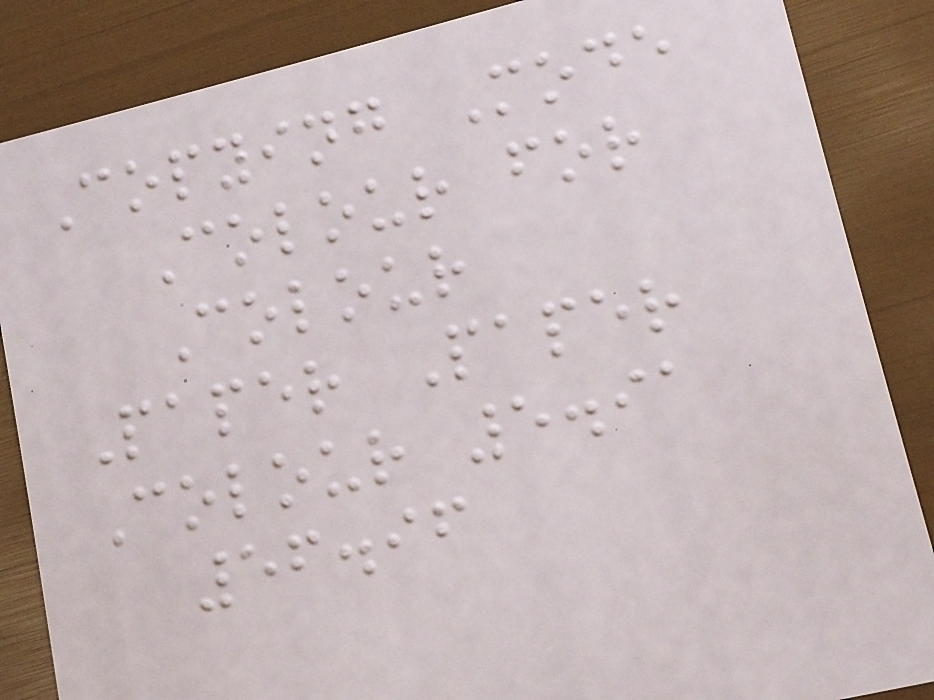Copying Mode
Colour for
Colour
Paper Paper
Colour 5.91
56.96
